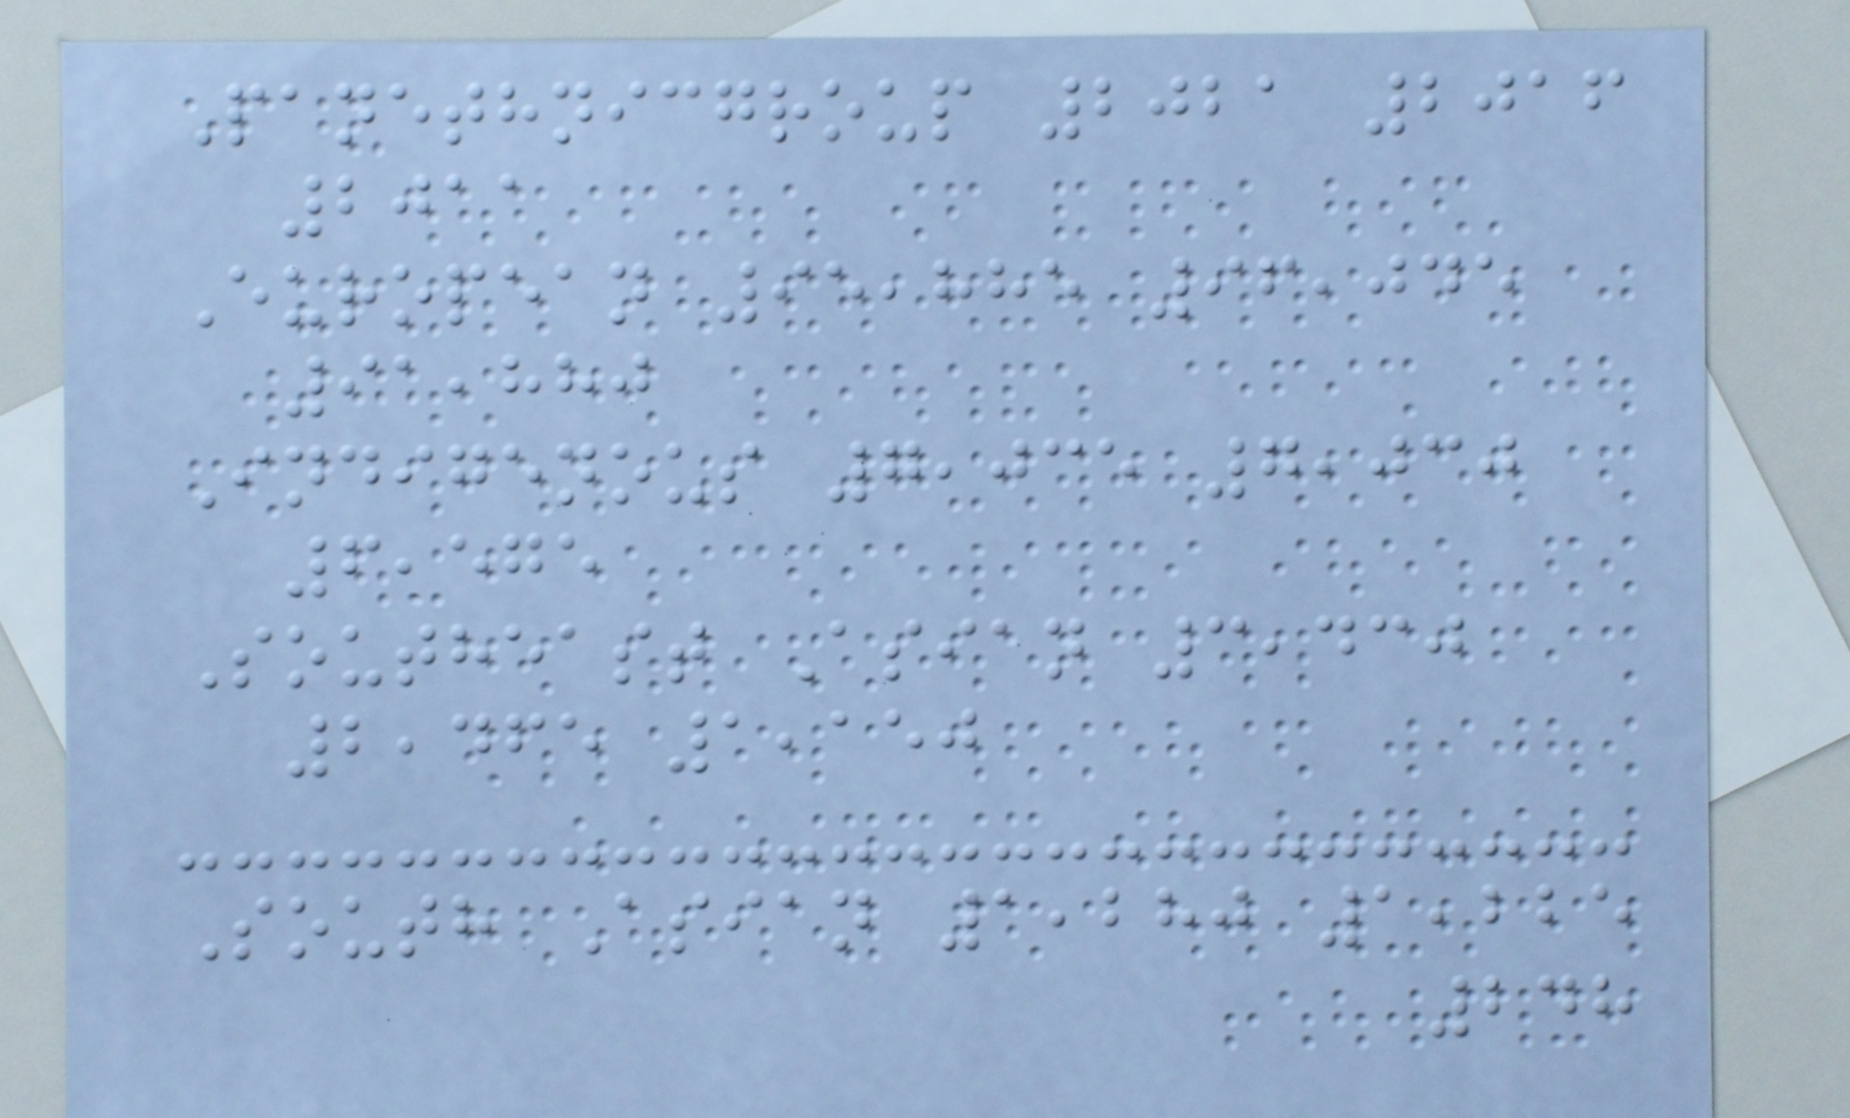Panethnicgroup 2021 2016
2011
European 95,885 96,045
91,880
Indigenous 7,035 7,030
6,575
Southeast Asian 3,430
2,465 1,150
South Asian 1,280 1,225
248
